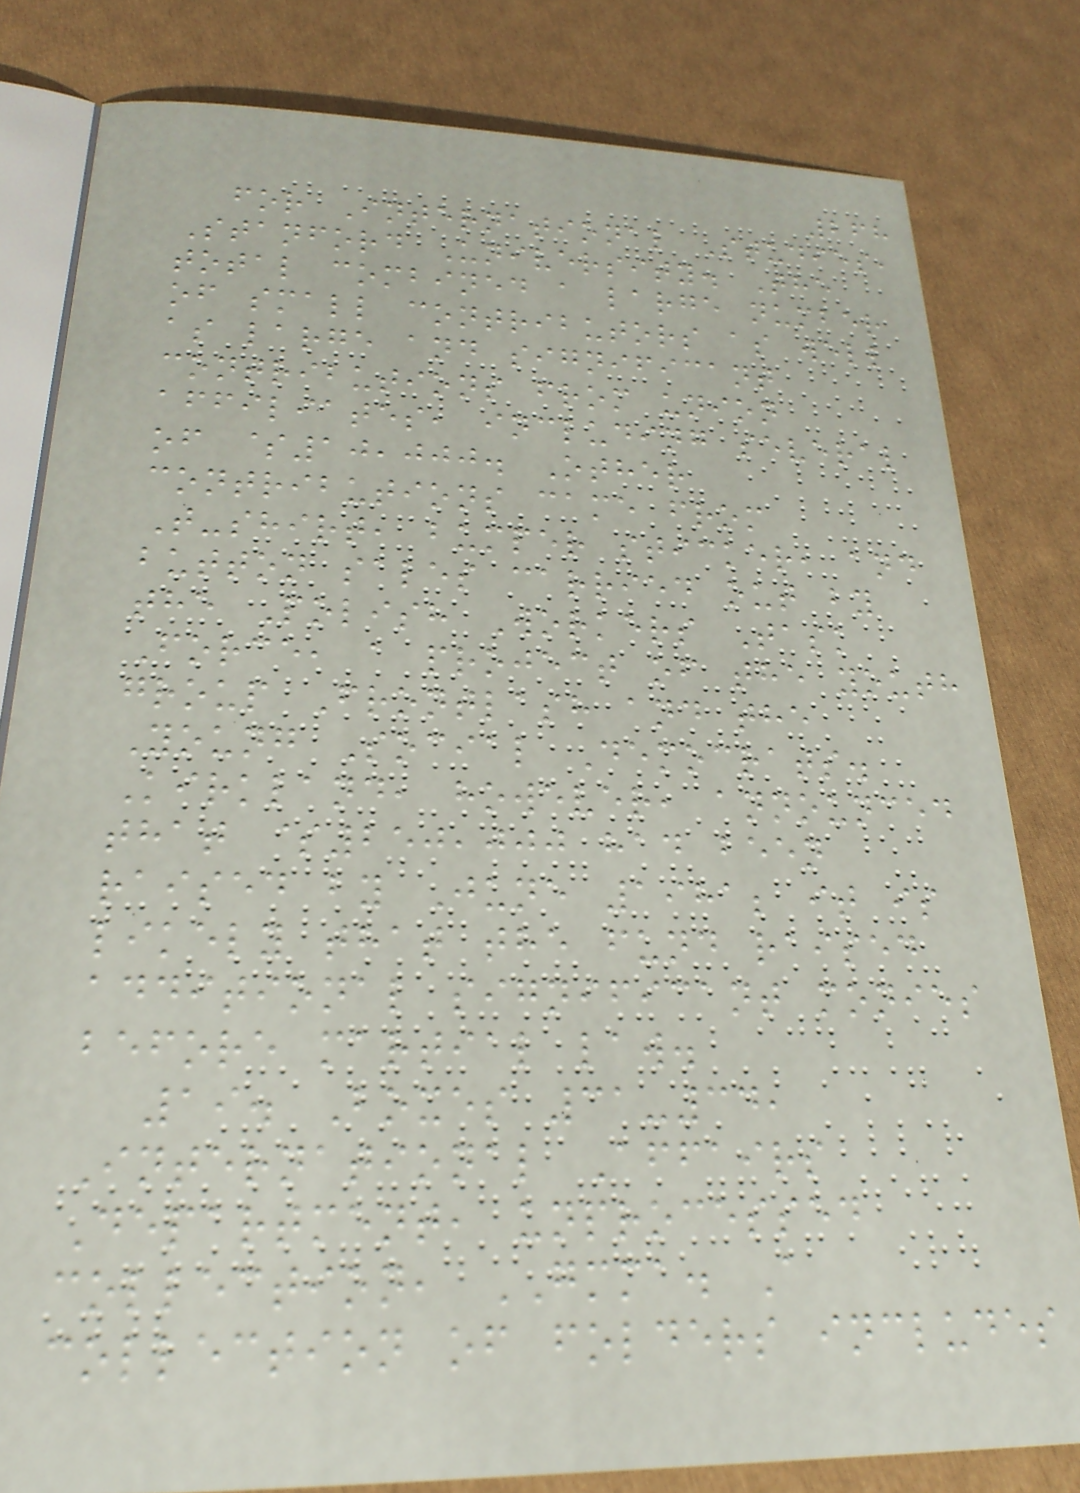268
for International Studies,
Stanford University. The
total combined a large number
of small contributors as well
as large and significant
contributions from union
affiliates, including several
of $10,000. Other
contributions came from
T-shirt, bumper sticker, and
button sales carried out by
the Polish Workers Task
Force, a project of the youth
group Frontlash and the
Young Social Democrats.
Kirkland, however, announced
that $250,000 had been
raised by June 1981; it is
likely that the fund raised
additional significant monies
before martial law.
19. Boxes 31-34,
International Affairs
Department, unprocessed
collection, GMMA. A
collection of folders includes
